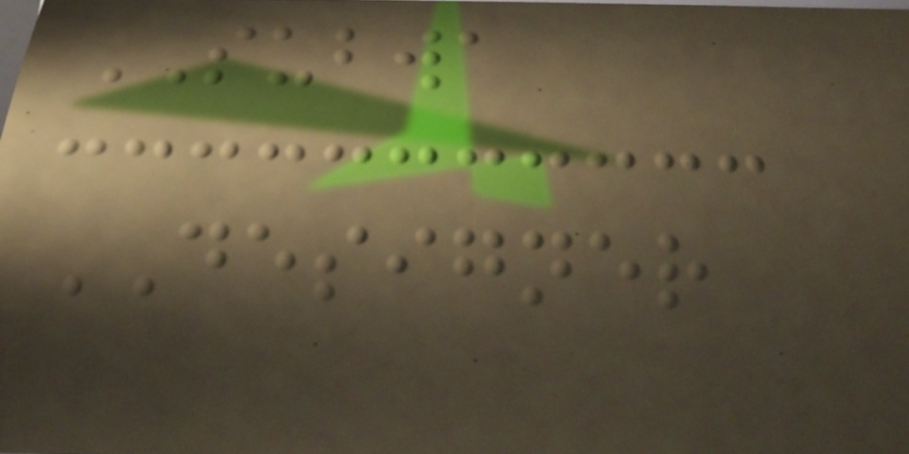SUBWA
DESIGNER
